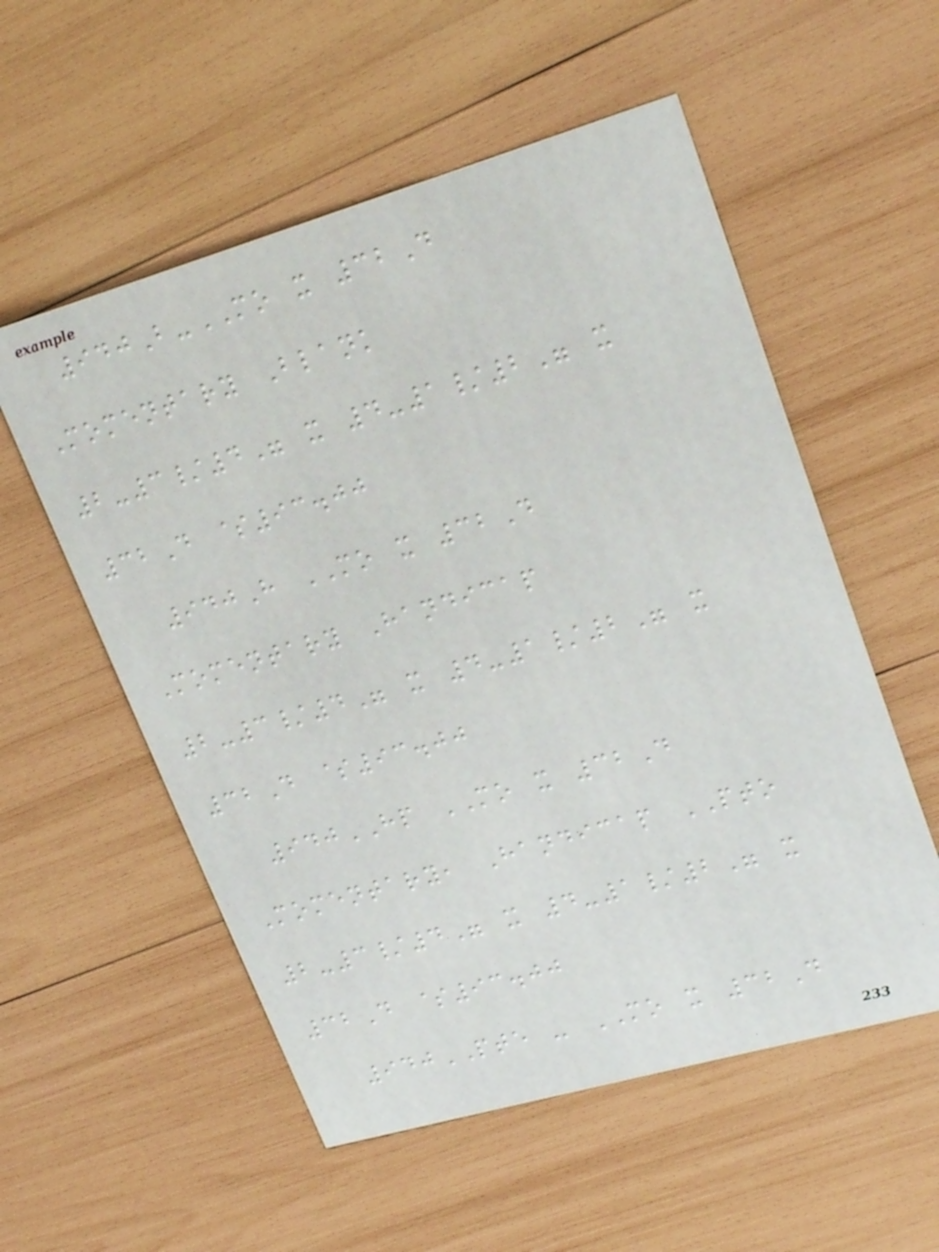940B-MO x 32D
Momentary Blank
2-3/4" x 4-1/2" x
32D $93.00
940H MO x 32D
Momentary Handicap
2-3/4" x 4-1/2" x
32D $93.00
940HP MO x 32D
Momentary, Handicap PTO
2-3/4" x 4-1/2" x
32D $93.00
940PTE - MO x 32D
